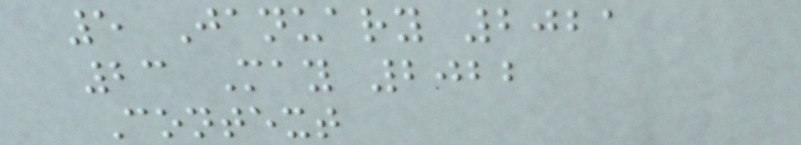5 January 2021
23 May 2022
Context
